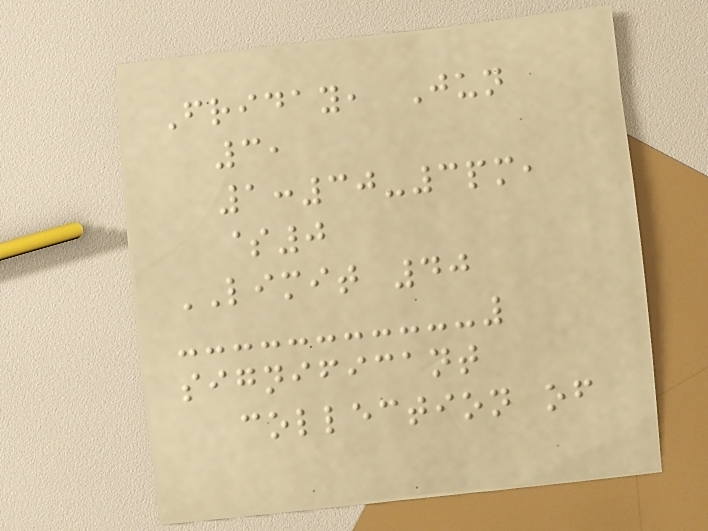Friday, Jun
3,
1:30-3pm,
$0
LIMIT 40
significant
collection of
